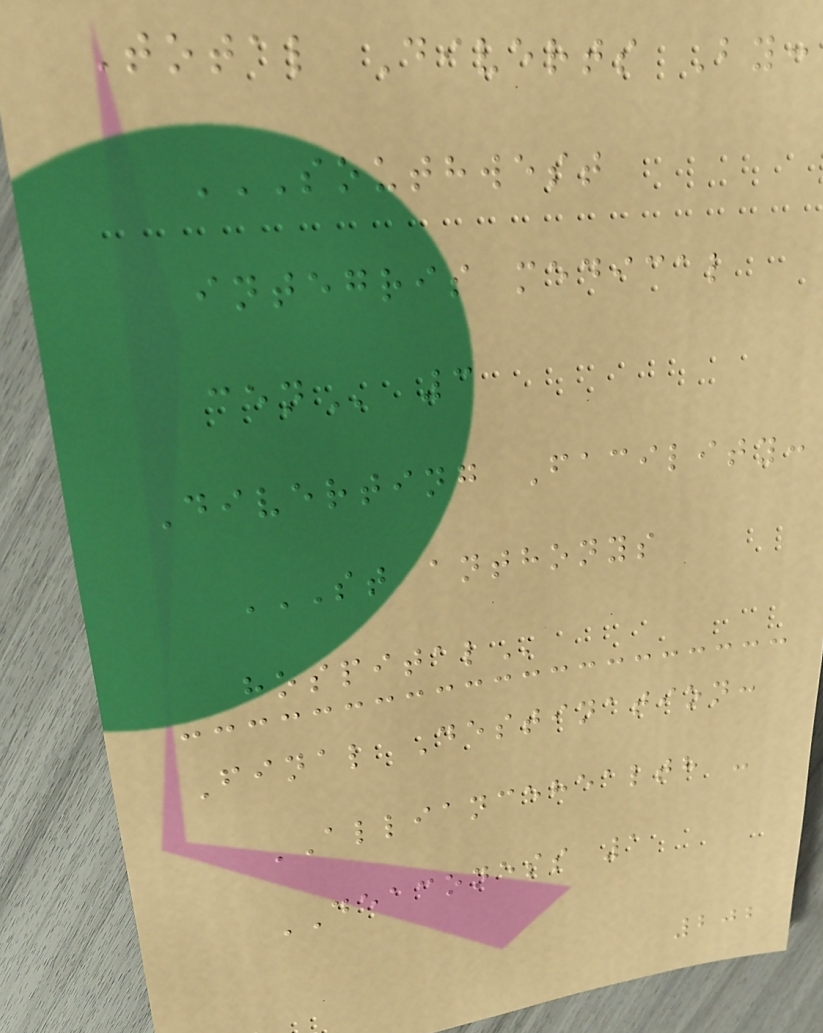Total Diverts By:
SOUTHWEST
INTEGRIS MEDICAL
CEN 3
Diverting Facility:
ST ANTHONYS
HOSPITAL
Final Destination:
ALLIANCEHEALTH -
DEACONESS 1
202
